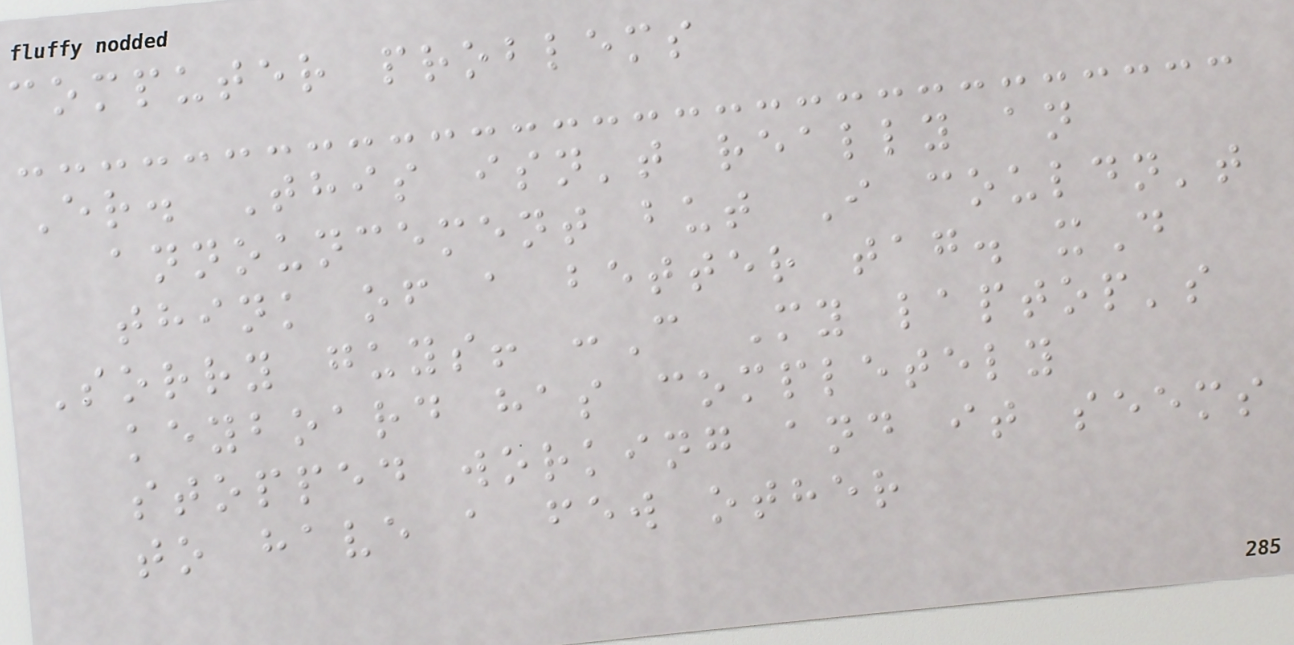computer problems
Er. This isn't really an
announcement but I couldn't
think of a better tag. xD
Sorry guys! :C My laptop's
keyboard has completely
stopped working and it seems
to have a few other
